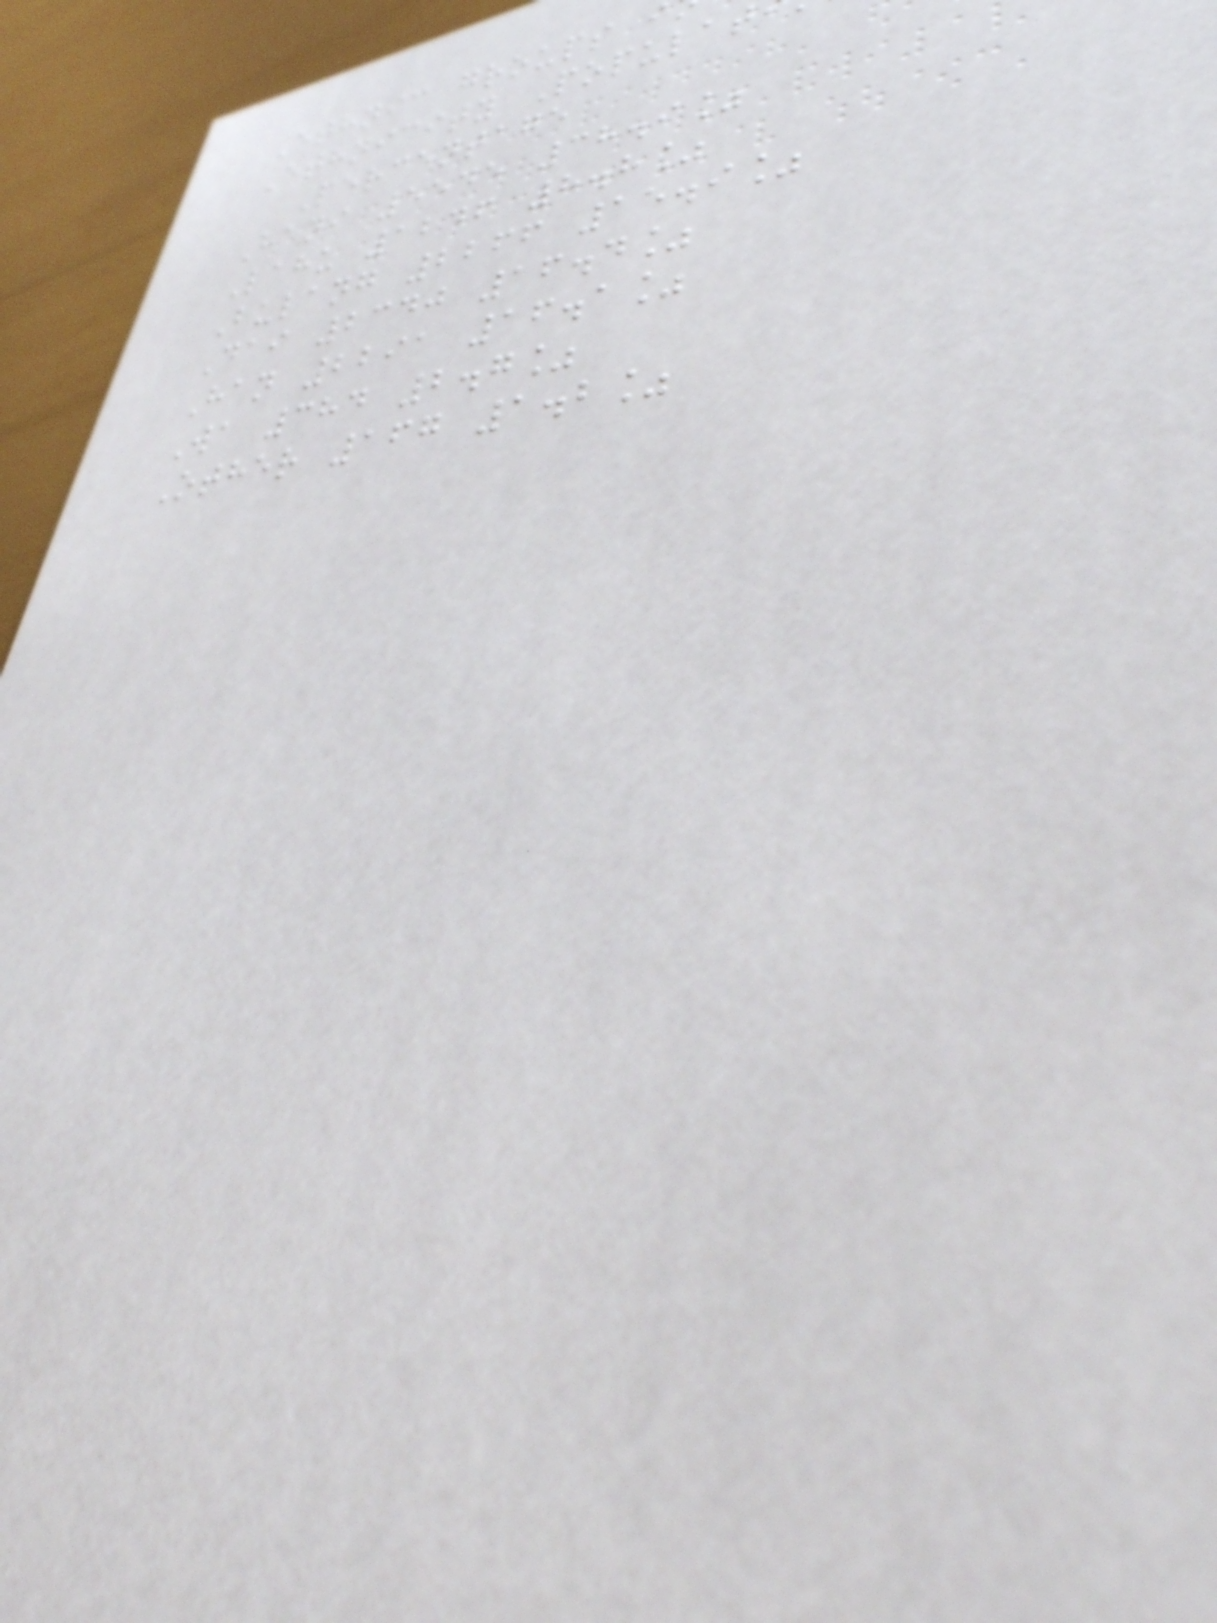Ethnic groups i
Ethnicity Populat
Percentage
Hani 5545 38.9%
Lahu 1246 8.8%
Bulang 2266 15.9%
Dai 2340 16.4%
Han 2291 16.1%
Wa 384 2.7%
Other 167 1.2%
